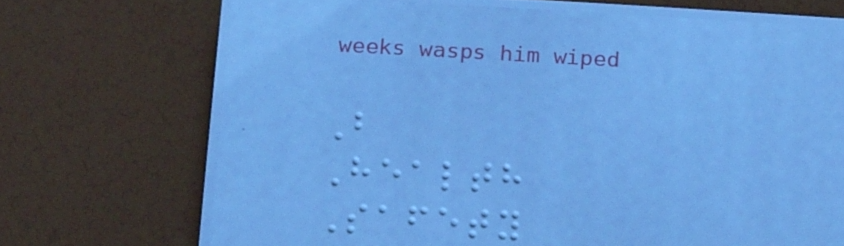B
Health
Safety
